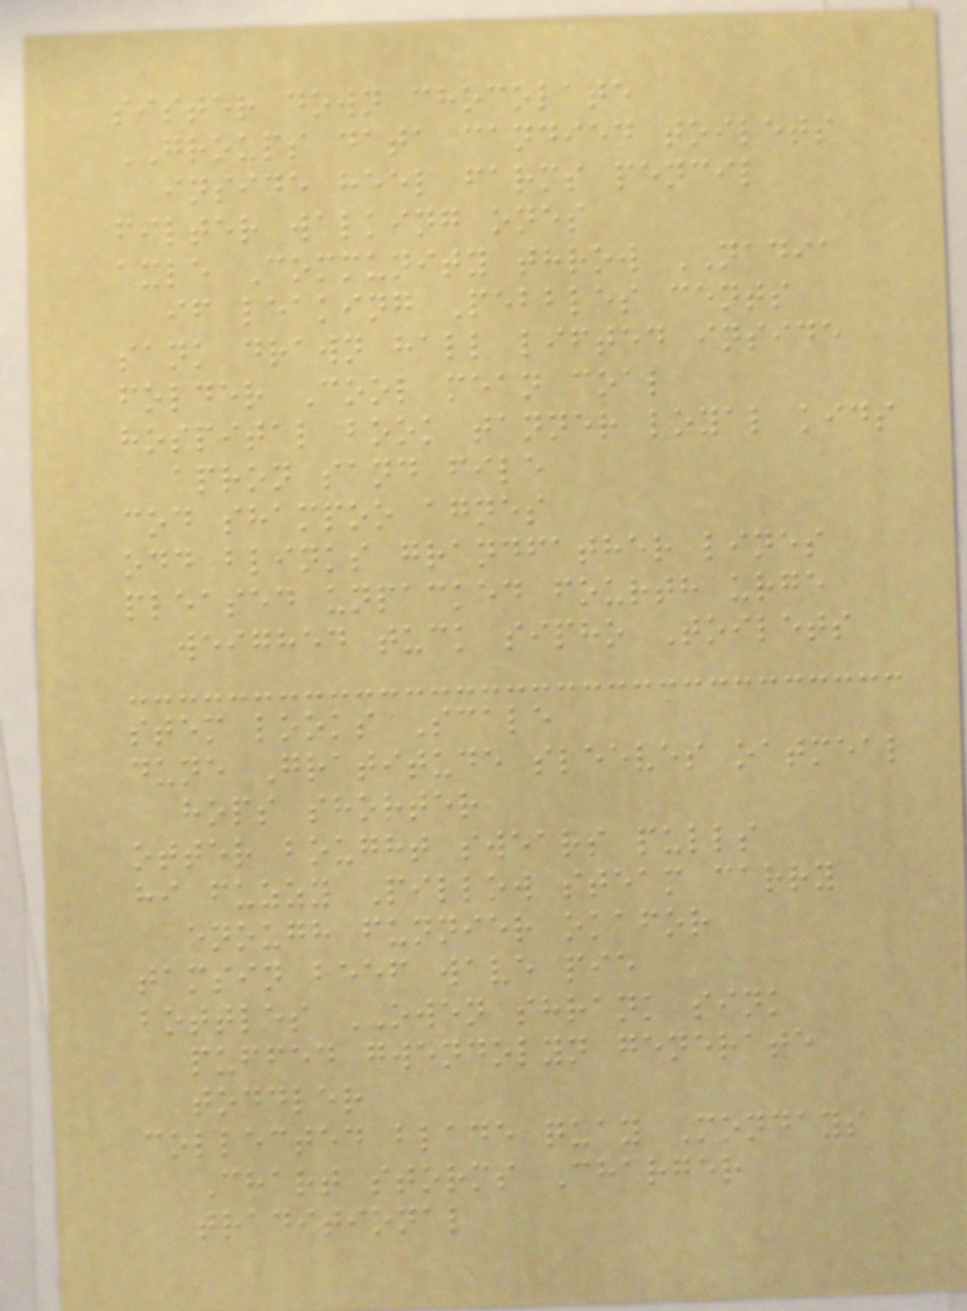sister down chocolate
GROUPS data candied toilets
inside heel farms pencil
filter walking ones
axle Community throw NADIA
if leaking Pebbles cents
sank drawn hall lifted inside
folder Cool mean coal
hospital book tanner loyal kids
apron sand file
cod shampoo agnes
odd blinks grandfather lines
pleased unpacked fourth urge
weighed tuck sipho Toilets
stem looks Scale
dune Gratitude sleeves oatmeal
hops shorter
otter bought swears pulls
hi fuzzy Pillow steam carry
enough funnier okafor
tamsin beef wave pie
bottles OWEN shrank sink
puffed gwendolyn generate
toddler
collected blade quay Mondays
Chart storms Charger
traditional
